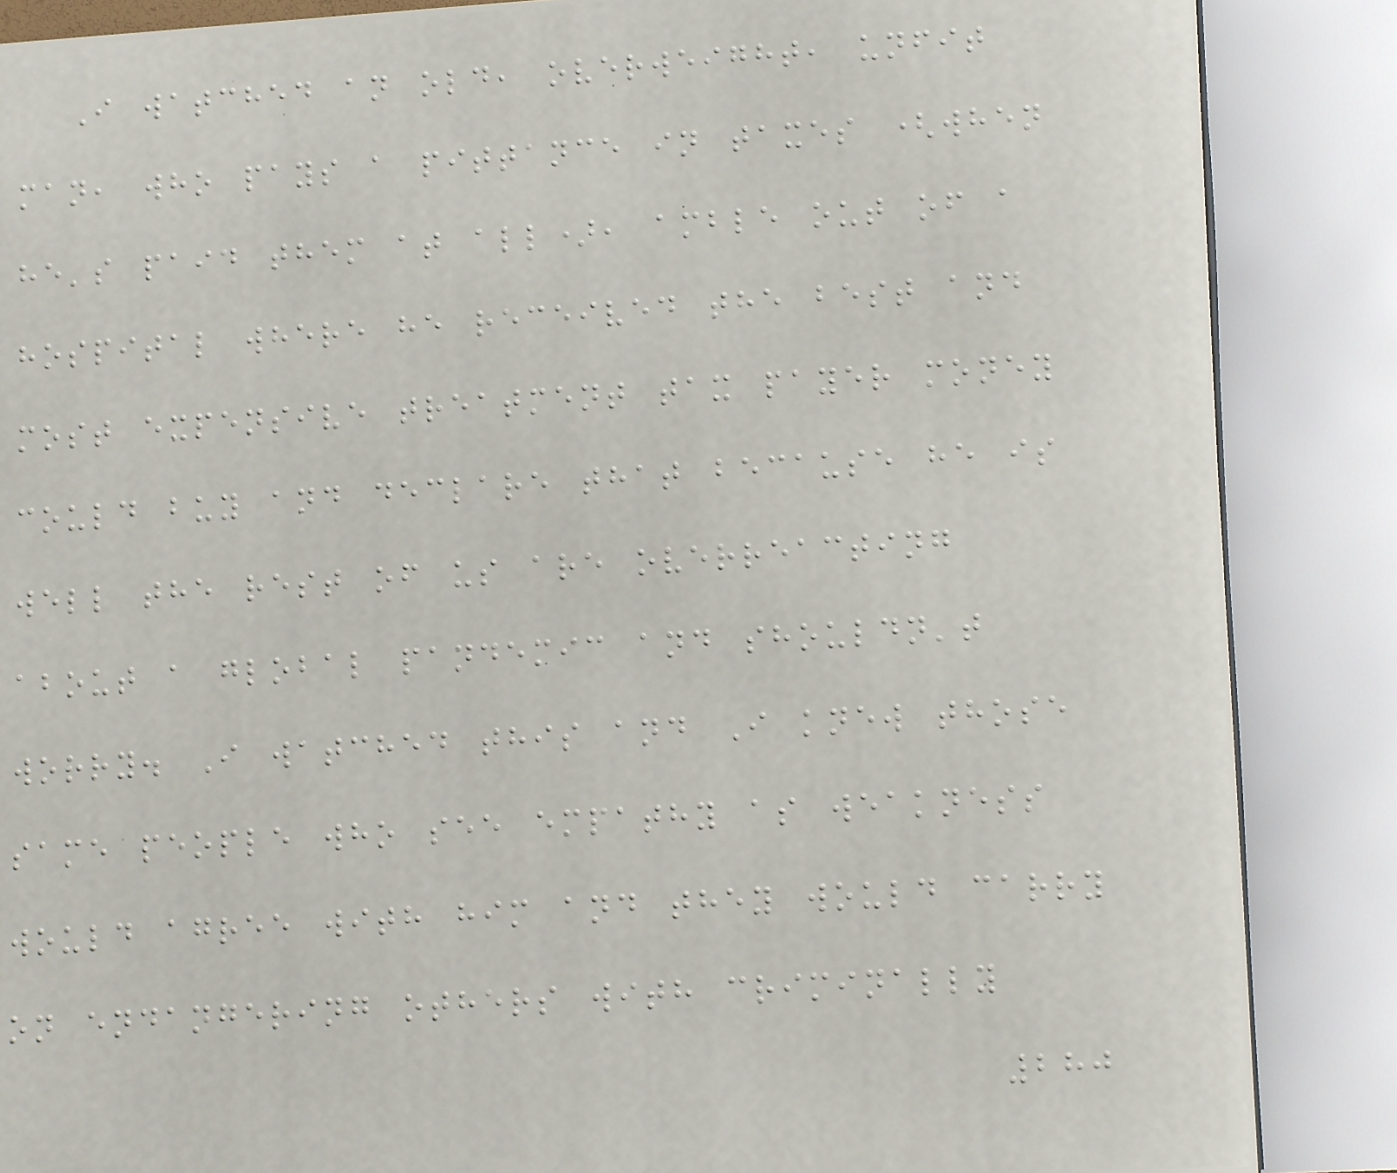I watched an old, overweight, unfit
man, who pays a pittance in taxes (when
he's paid them at all), amble out of a
hospital where he received the best and
most expensive treatment tax payer money
could buy and declare that because he is
well the rest of us are overreacting
about a global pandemic and shouldn't
worry. I watched this and I knew those
same people who see empathy as weakness
would agree with him and they would carry
on endangering others with criminally
280
